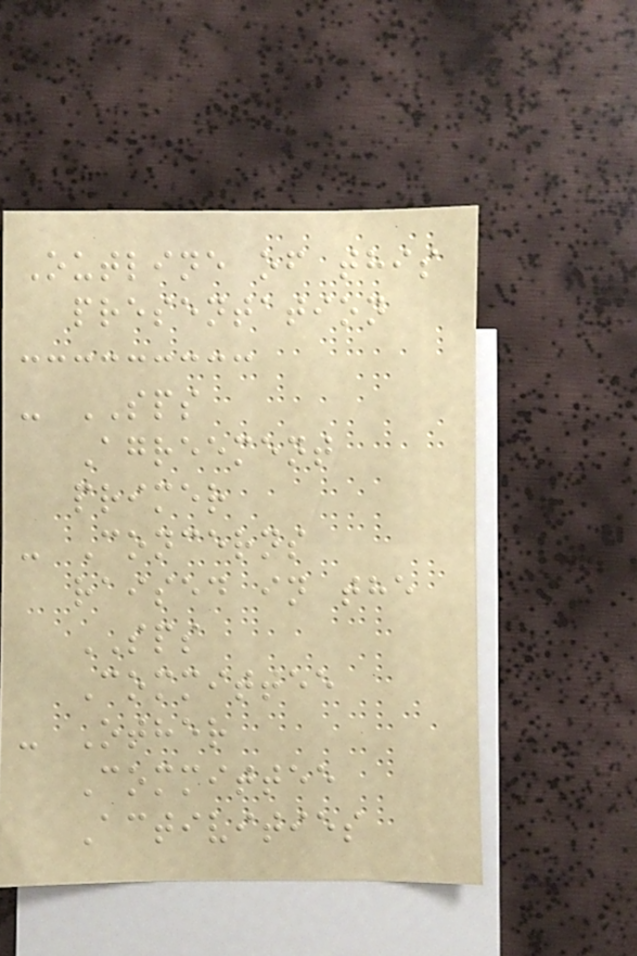Outline of this
presentation
- SPS
Agreement
primer
- Concerns
raised in the
SPS
Committee
- Other
Committee
Activities
